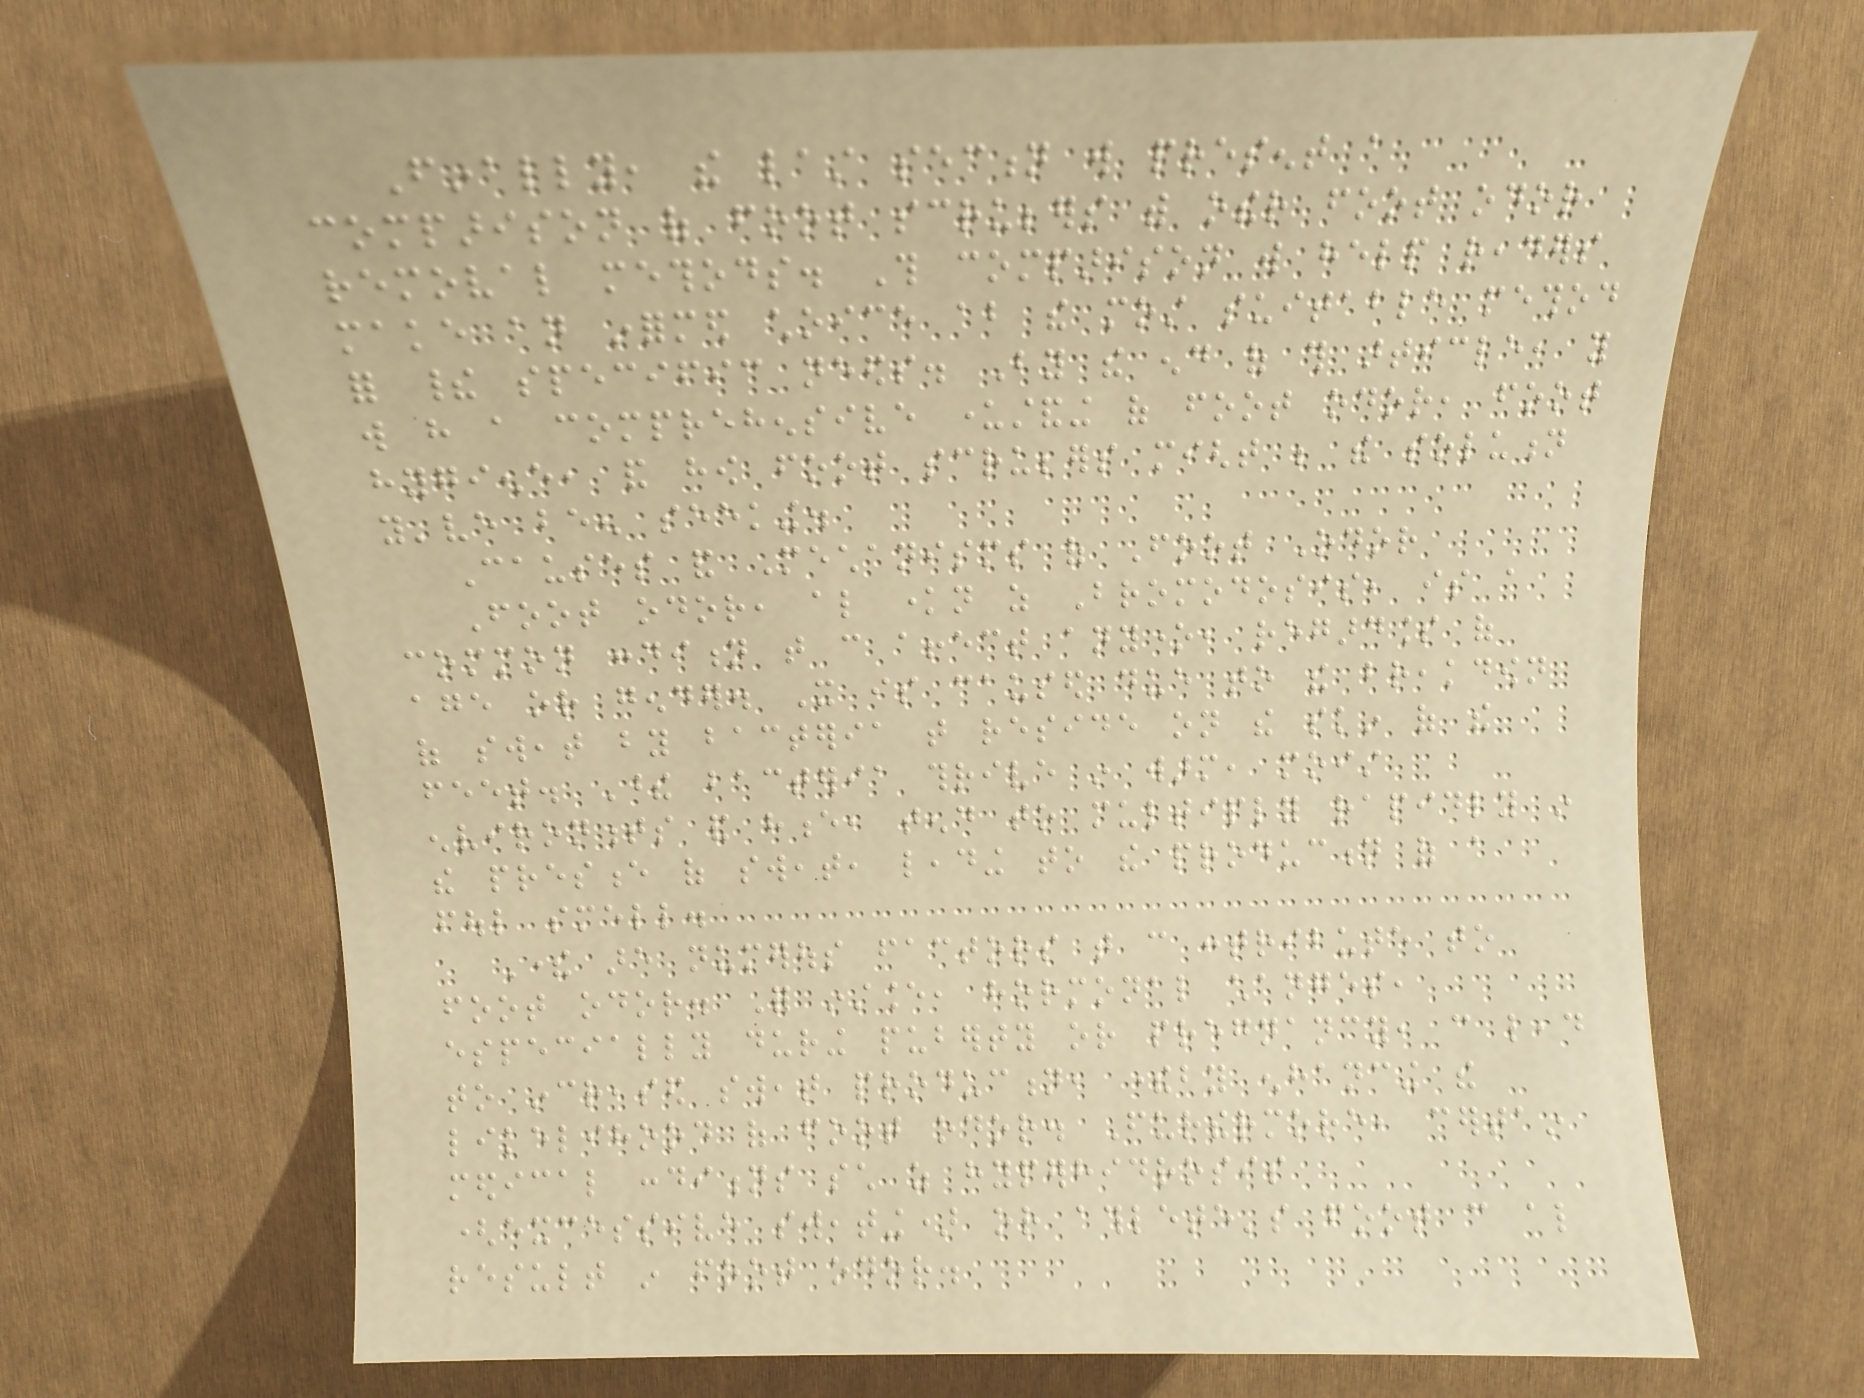Finally, the last section will present a
comparison of foot scrubbers with other foot odor
removal methods. This comparison will help readers
make an informed choice about the most suitable method
for their specific needs. By the end of this article, you
will have a comprehensive understanding of foot odor, foot
hygiene, and how foot scrubbers might be the solution
you've been seeking.
Causes and Mechanisms of Foot Odor
Foot odor, also known as Bromodosis, is a
common condition that can affect anyone, regardless of
age or gender. It is caused due to the breakdown
of sweat by bacteria that reside on the skin of the
feet. These bacteria thrive in warm, moist
environments and hence, tend to multiply rapidly in
the presence of sweat, leading to the production of a
foul smell.
There are numerous factors that can contribute to
foot odor. For instance, hormonal changes,
especially during puberty or pregnancy, can lead
to increased sweat production, thereby enhancing the
likelihood of foot odor. Furthermore, certain
medical conditions such as hyperhidrosis
(excessive sweating) or athlete's foot can also
result in foot odor.
